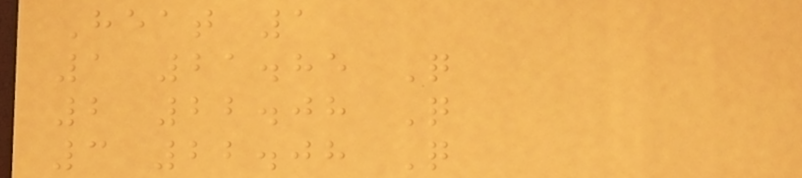Heat 1
1 21.85 Q
2 22.08 Q
3 22.08 Q
